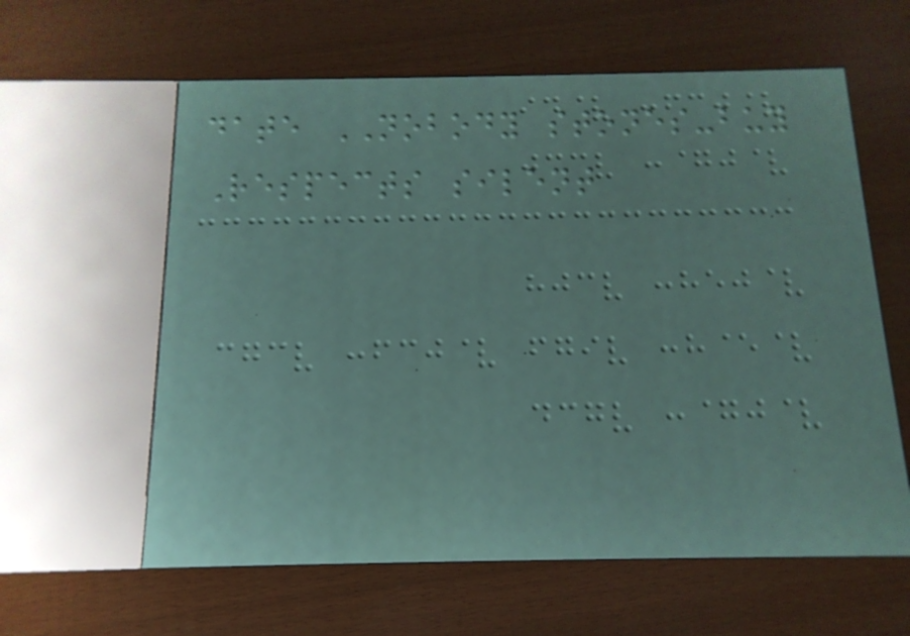date NOBODY stones-buy
Respects silent
